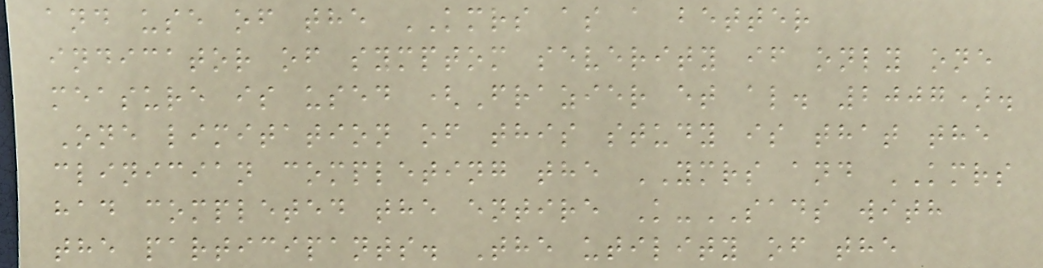and use of the KMRS as a better
indicator of symptom severity if only one
measure is used (Frazier et al. 2007).
One limitation of this study is that the
clinician completing the YMRS and KMRS
had completed the entire K-SADS with
the participants. The utility of the
